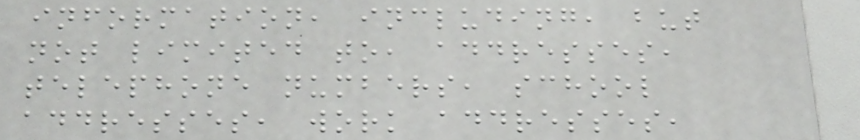information, including, but
not limited to, addresses,
telephone numbers, school
addresses, work addresses,
